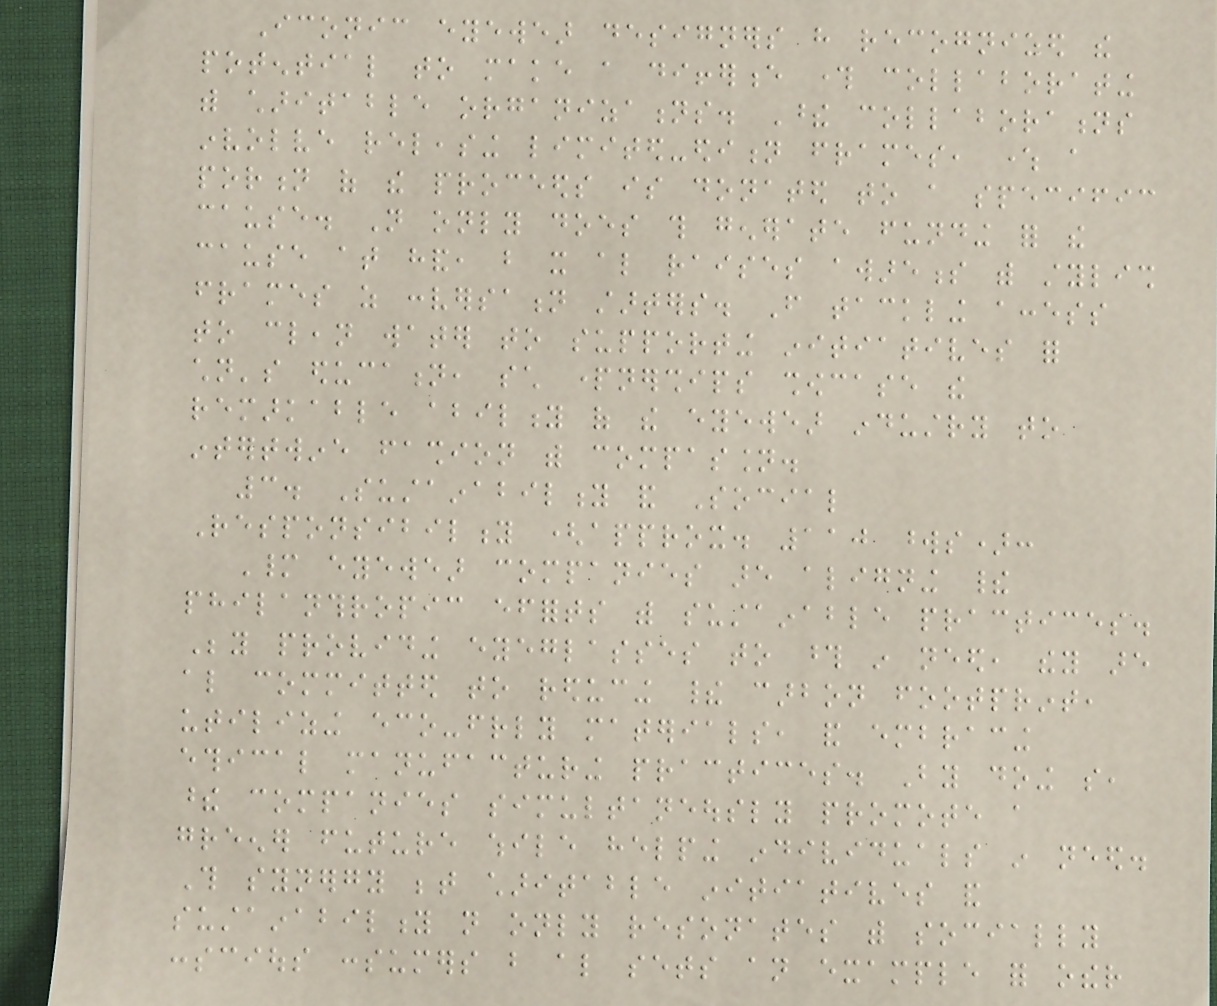Iconic eyewear designers have recognized the
potential to make a difference through collaborating
with charitable organizations. These collaborations
involve releasing limited-edition frames, where a
portion of the proceeds is donated to a specific
cause. Not only does this generate funding for the
cause at hand, but it also raises awareness with stylish
frames as conversation starters. From tackling access
to clean water to supporting initiatives for
children's education, such partnerships showcase the
remarkable ability of the eyewear industry to
intertwine fashion with compassion.
3. Sustainability and Social
Responsibility (approx. 110 words):
Many eyewear companies are aligning their
philanthropic efforts with sustainable practices.
Beyond providing eyeglasses to those in need, they are
also committed to reducing their carbon footprint,
utilizing eco-friendly materials, and embracing
ethical manufacturing practices. By doing so,
these companies simultaneously promote a
greener future while helping individuals in need.
This synergy between charitable initiatives and
sustainability not only resonates with socially
conscious consumers but also sets an example for other
